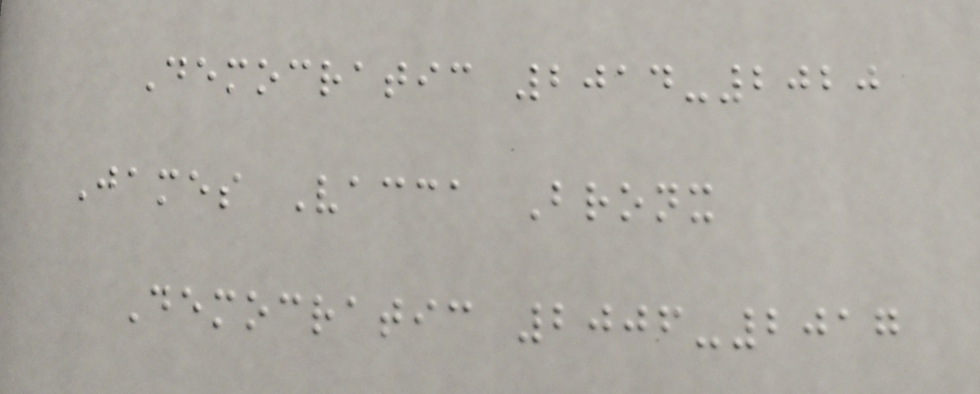Democratic 2014-2020
James Vacca Bronx
Democratic 2006-2017
